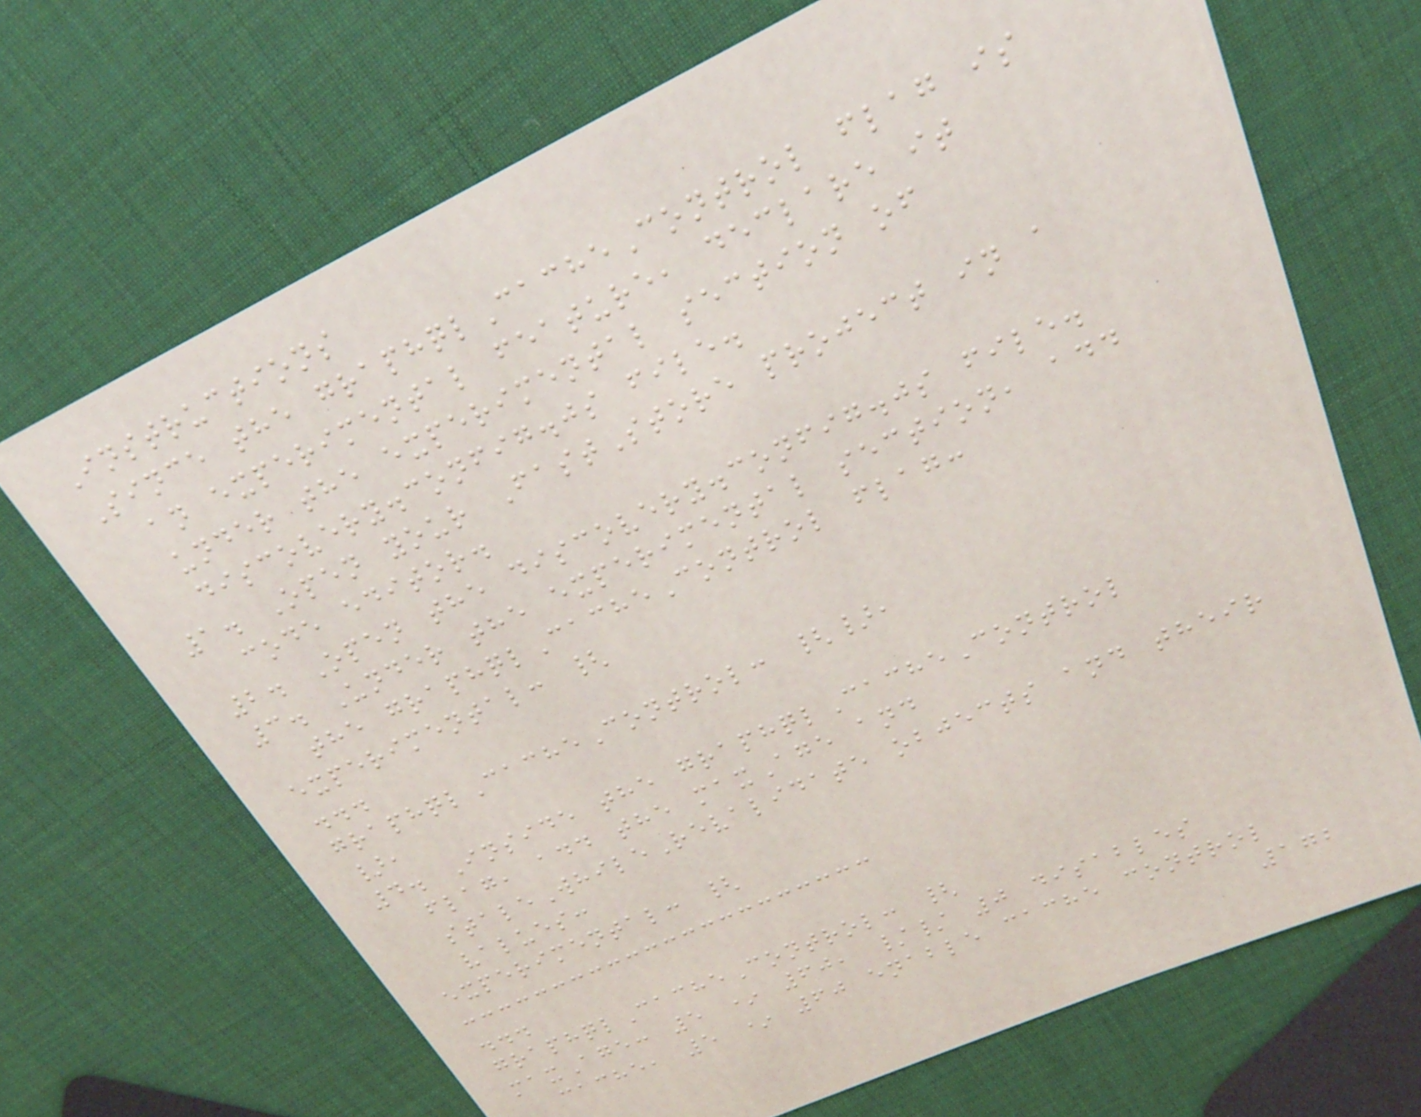Instructions
Since the graphqlCacheControl flag is
an experimental feature, declare it
under the experimental section of
discovery.config.js file.
1. Open your FastStore project in a
code editor.
2. Open the discovery.config.js file.
3. Under the experimental section, add
the graphqlCacheControl flag:
experimental: {
...
graphqlCacheControl: {},
},
4. Inside the graphqlCacheControl
flag, add the maxAge and
staleWhileRevalidate objects and their
values:
experimental: {
...
graphqlCacheControl: {
maxAge: 5 * 60, // 0 disables
cache, 5 * 60 enable cache control
172
